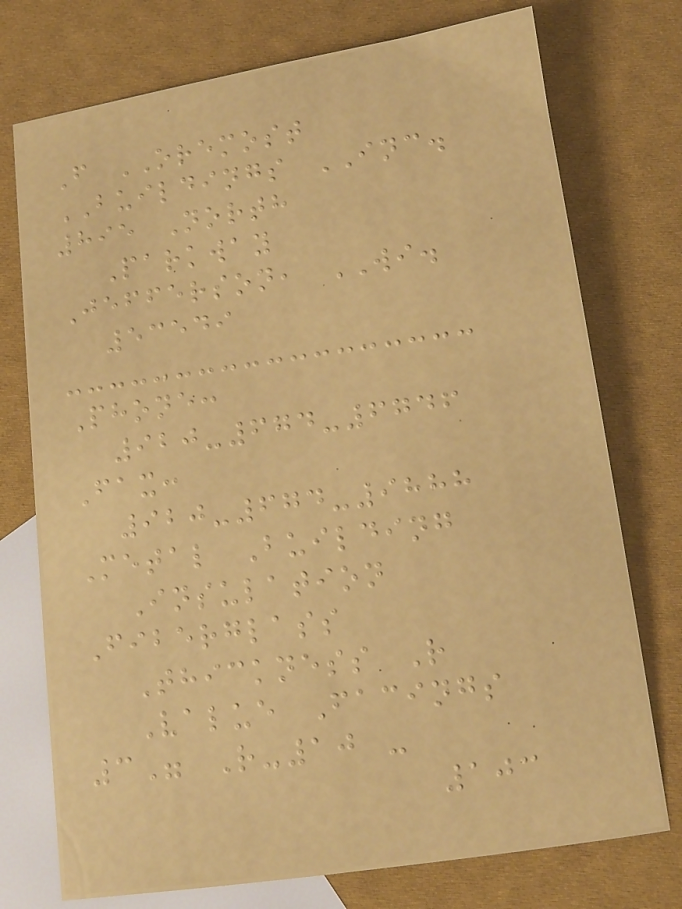F OREMOST
BUILDINGS INC.
895 North
Parkway
Jefferson, WI.
53549
Phone:
920-674-6746
Fax:
920-674-9888
Metal Building
Insulation
Fiberglass
Thickness R
Value Facings
3" R-10 -
103
